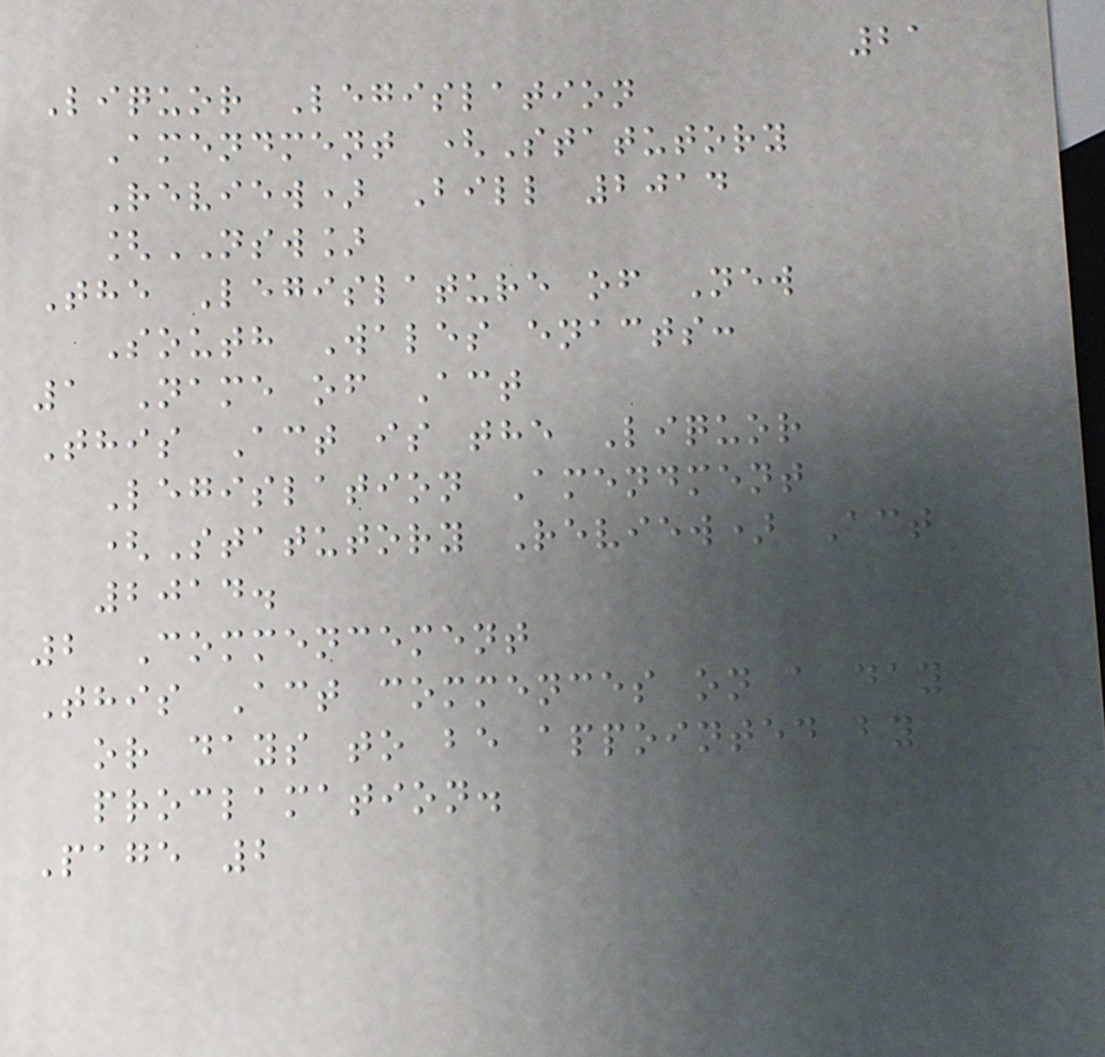21
Liquor Legislation
Amendment (Statutory
Review) Bill 2014
[NSW]
The Legislature of New
South Wales enacts:
1 Name of Act
This Act is the Liquor
Legislation Amendment
(Statutory Review) Act
2014.
2 Commencement
This Act commences on a day
or days to be appointed by
proclamation.
Page 2
